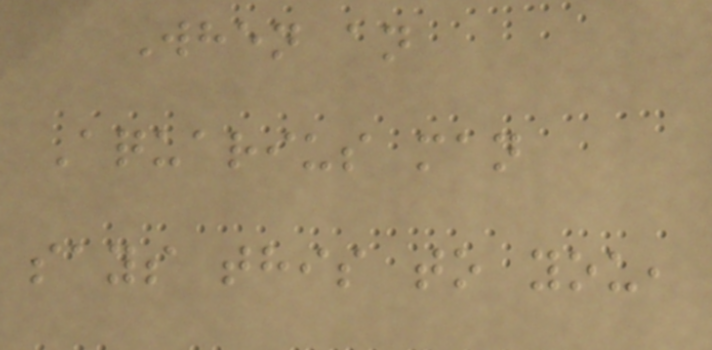When an
Aquarius man
says this to you,
